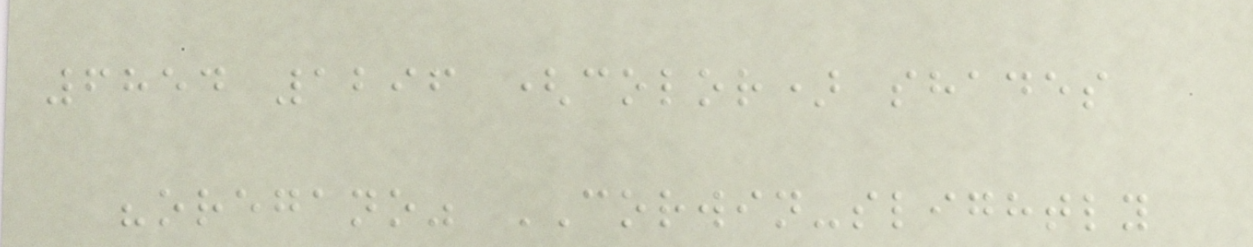6854 1296 (color) shades
"oregano" CORWIN-slightly
